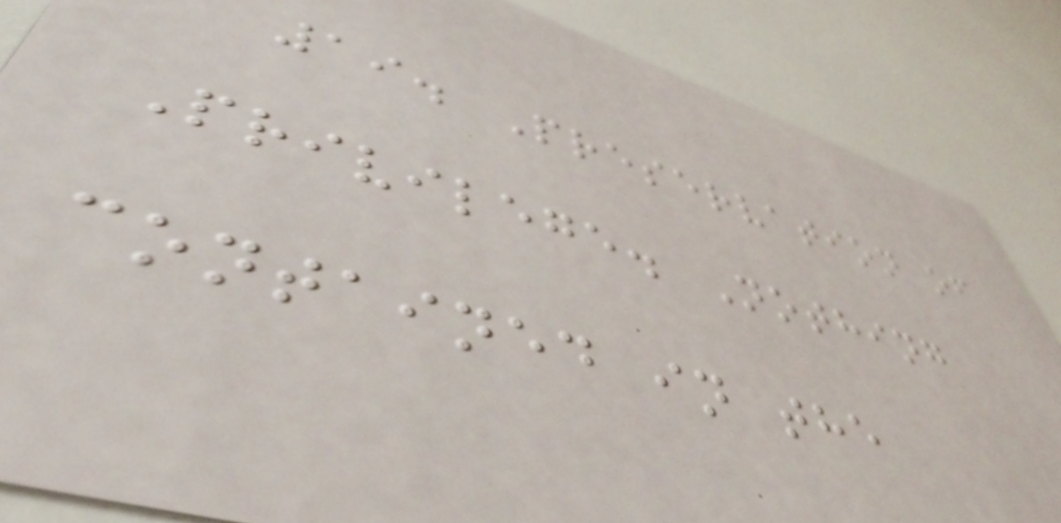19. Preservation of
Privilege. Nothing
contained in the
